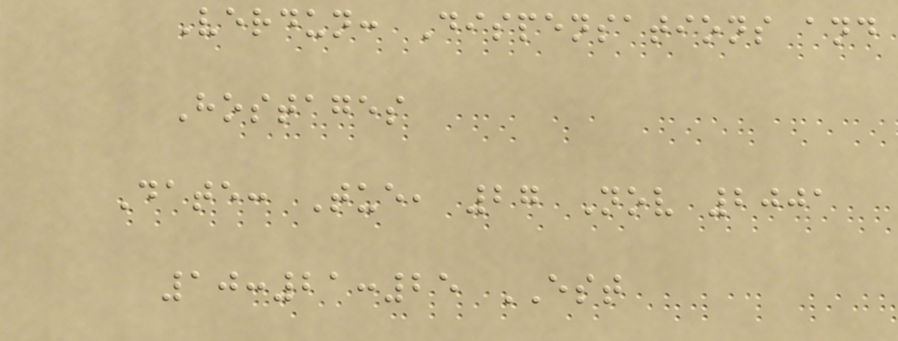Verdun: Dispensations and
Hostages
Date: Tue, 27 Nov 2001
10:21:25 EST
